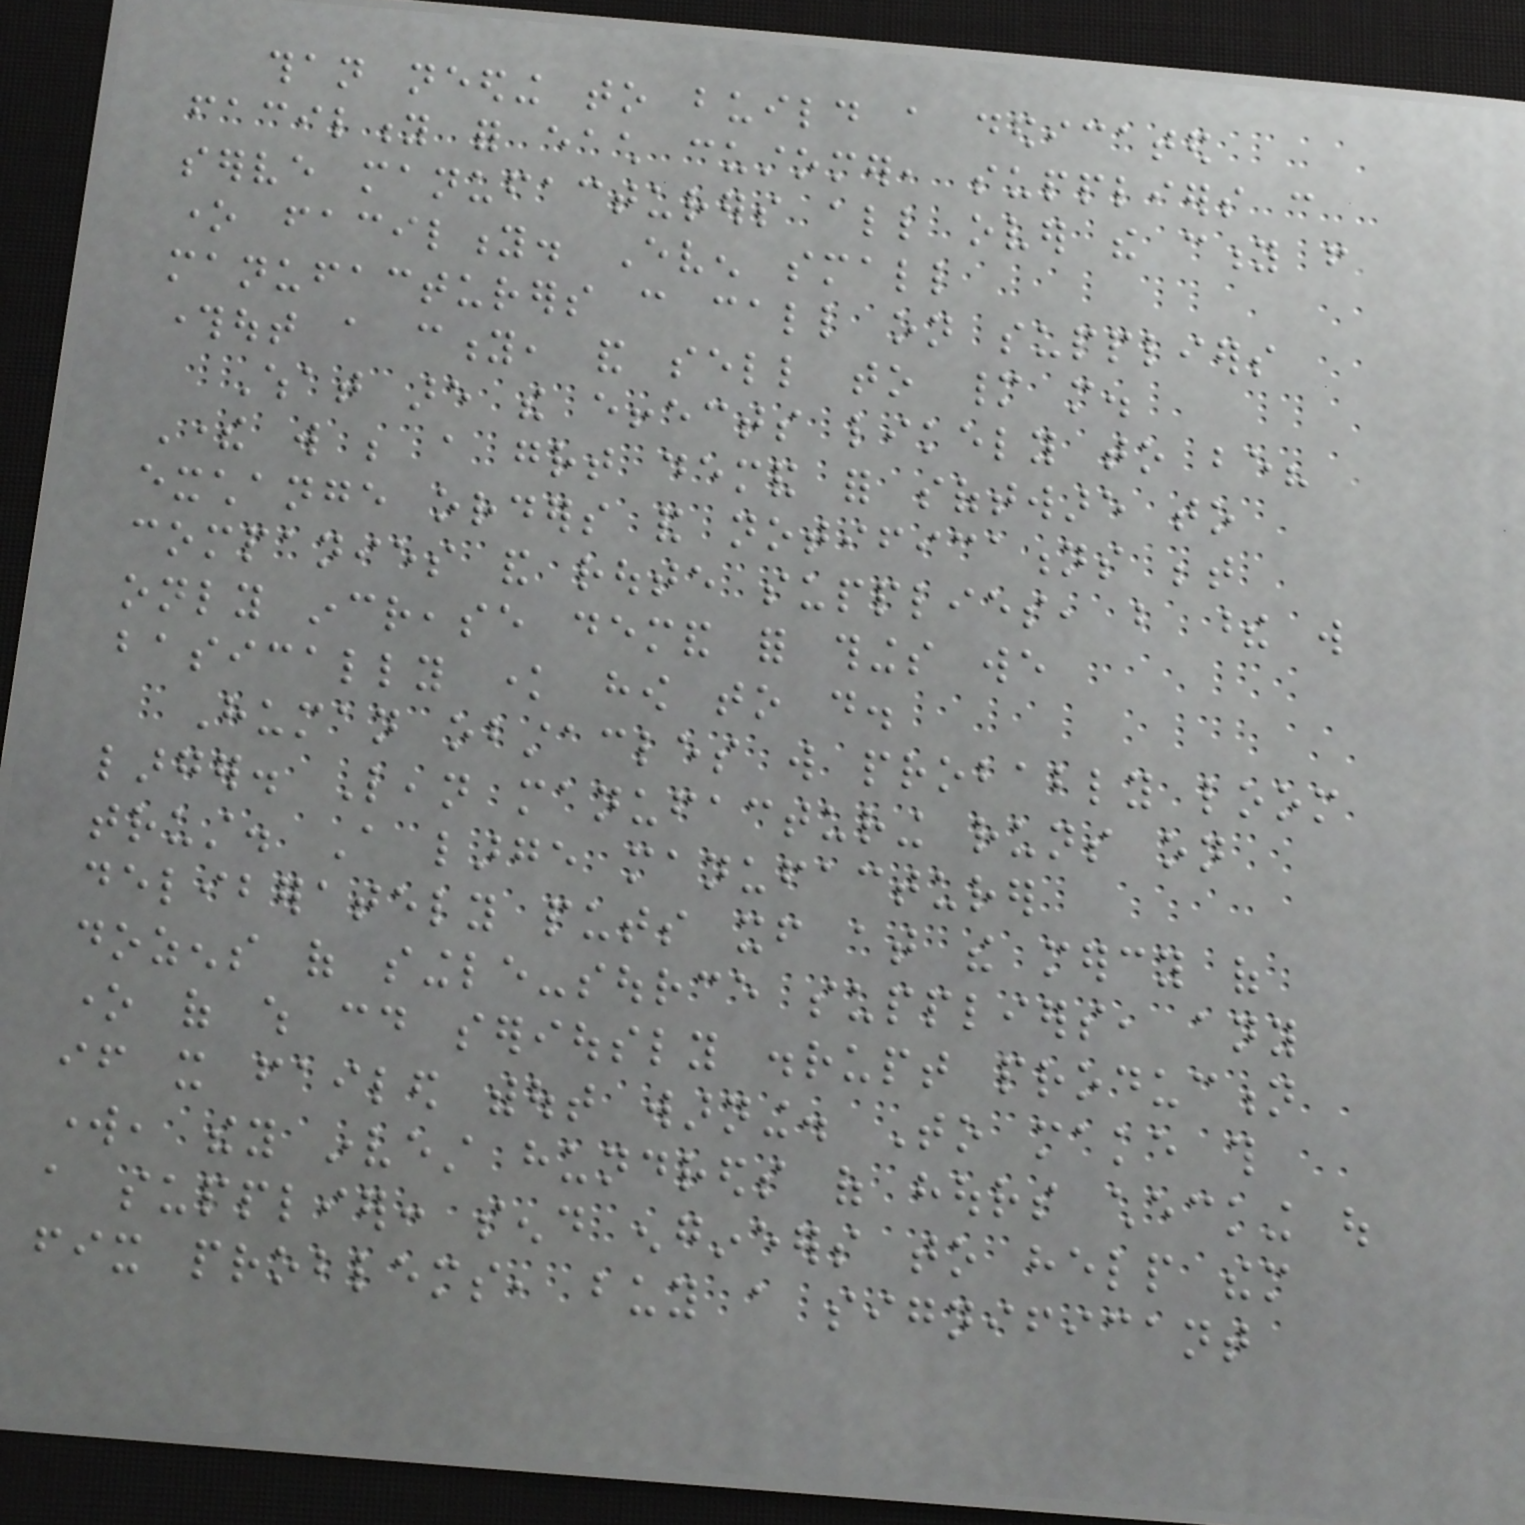than needing to build a dedicated
facility for each customer, suppliers can
serve manufacturers all over the city from
one facility. Even small
manufacturers can call on suppliers
throughout a city, and sell to many more.
What are the effects likely to be?
There will be a great demand for software to
exchange orders and notifications between
companies and route supplies, but these will
only increase demand for things we
basically know how to do.
Human obstacles will probably loom
larger. Lean manufacturing runs on
trust. A large manufacturer
deliberately puts itself at the mercy of
dozens of single-source suppliers, any
one of which could seriously disrupt production
if it failed without warning. To make this
work, they invest hundreds of hours checking out
a supplier: send engineers to help them
fix problems, buy a significant
